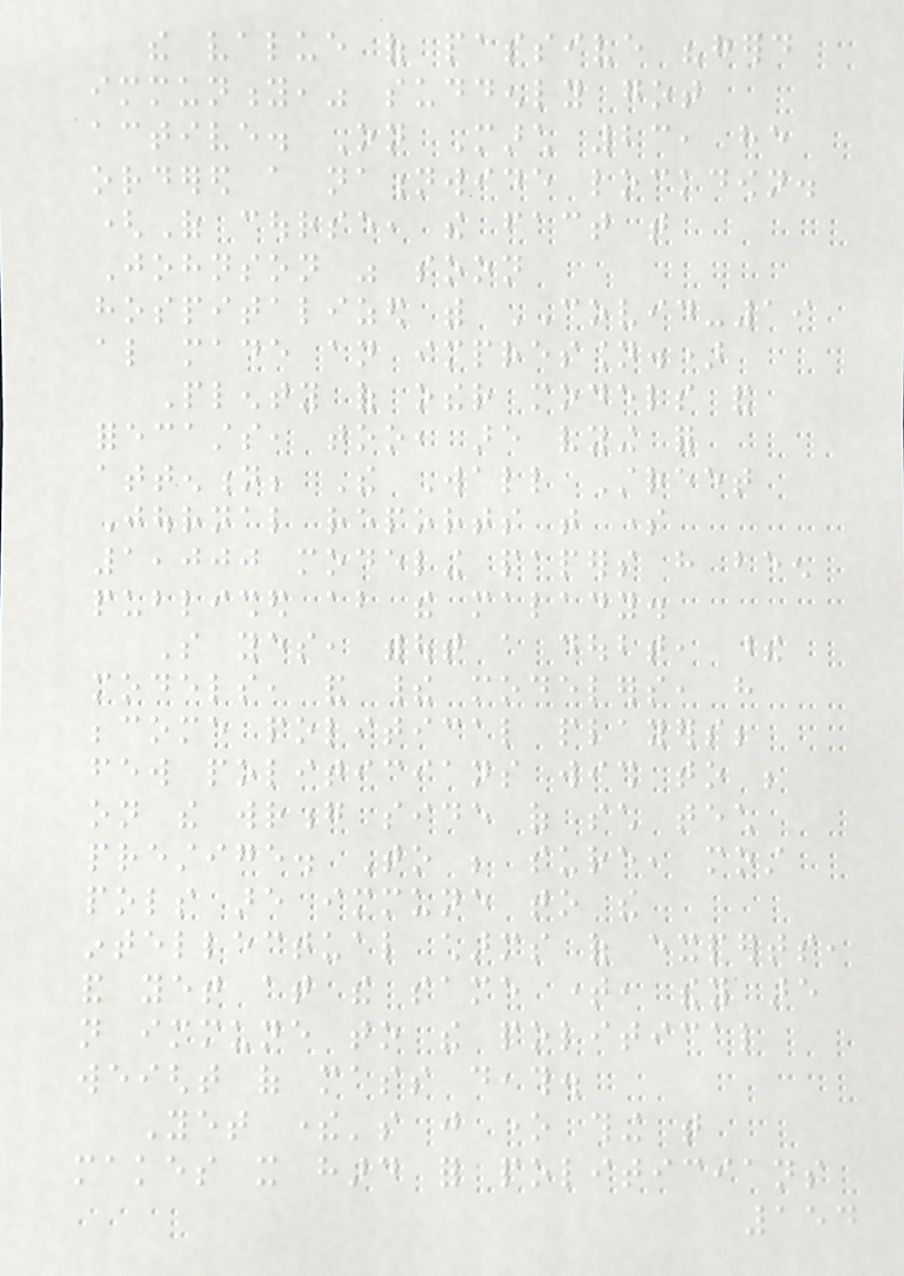the value of passive "herd
immunity," suddenly got
active. On March 23, he
ordered a nationwide lockdown.
(Of course, the fact that
Johnson was soon
hospitalized with COVID-19
also made an impression.)
Plenty of other models and
forecasts, too, are vying for
attention; The Wall Street
Journal reports that some
1,000 modeling papers have been
published about the malady.
So yes, without a doubt, these
models, and their modelers, have
become political players;
few politicians wish to be
on the wrong side of such tech
prestige. To be sure, most
pols are immune to the
intellectual charms of experts,
and yet at the same time, they are
not immune to the political
weight of mass death.
Yet there's just one thing that
makes it hard for politicians
154
